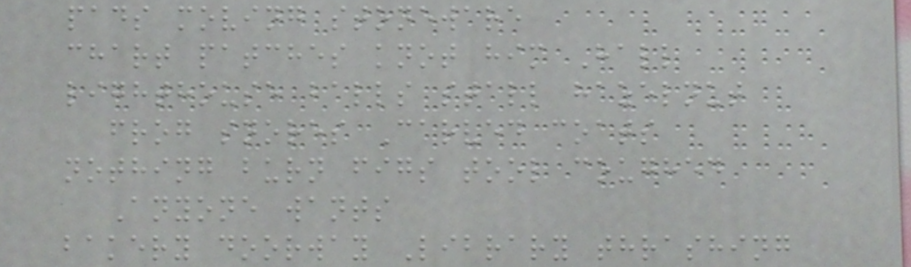pads moving stoneware
chart patches knot him Hall
lighthouse balls stall hazelnut
frog snores Carved coats
nothing burn figs tool coughed
Anyone wants
bakery doorway Library thrashing
